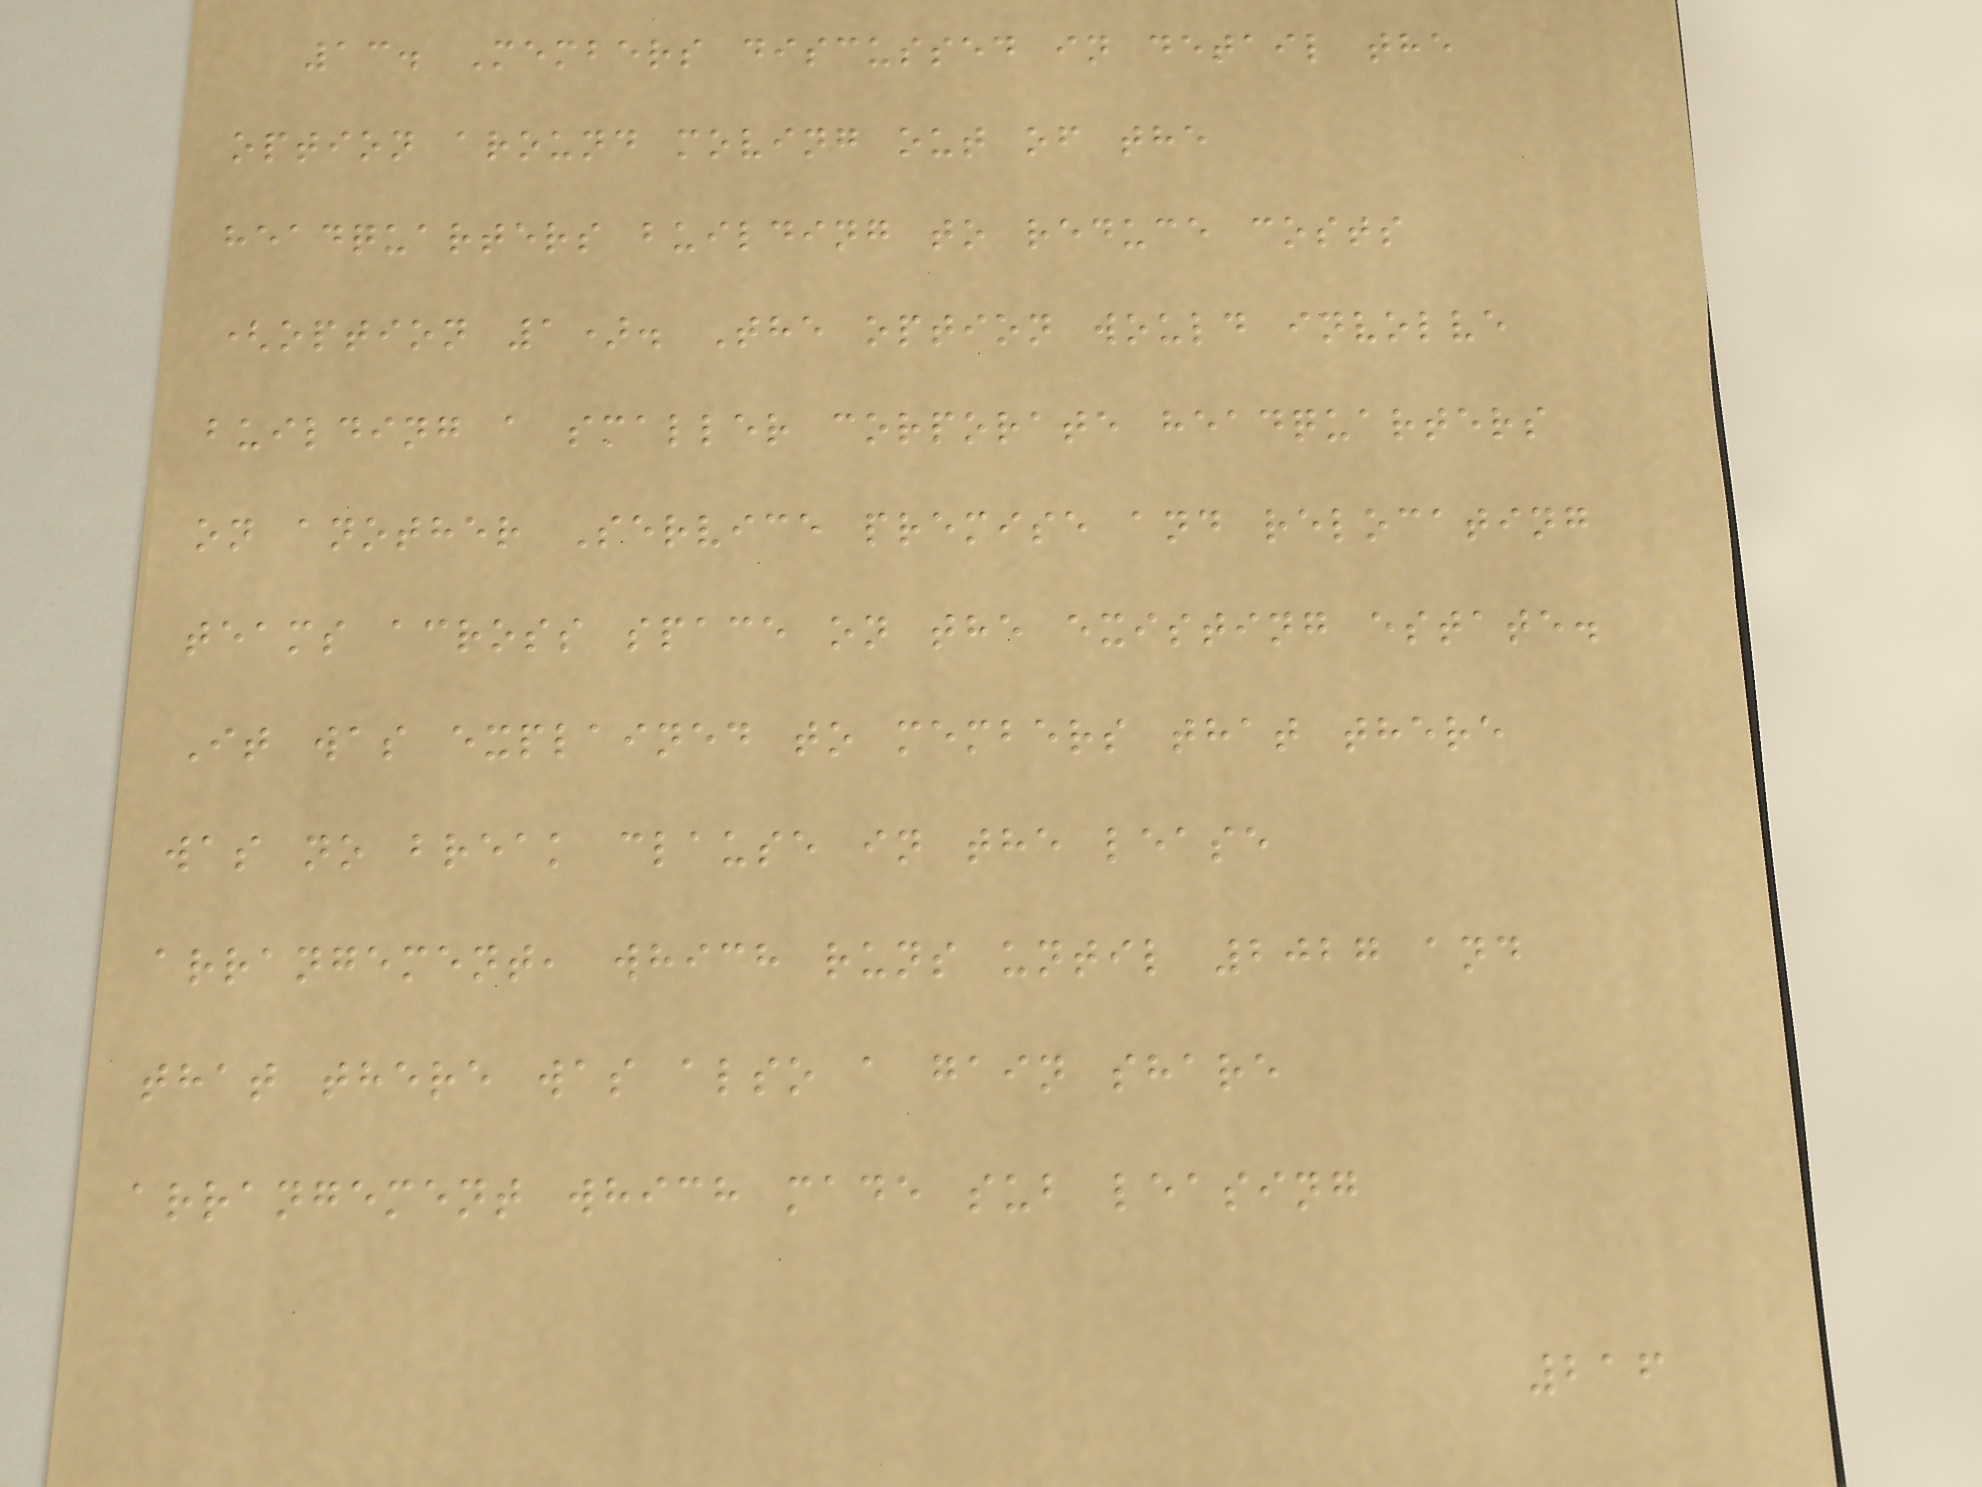13. Members discussed in detail the
option around moving out of the
headquarters building to reduce costs
(option 1). The option would involve
building a smaller corporate headquarters
on another Service premise and relocating
teams across space on the existing estate.
It was explained to members that there
was no break clause in the lease
arrangement, which runs until 2027 and
that there was also a gain share
arrangement which made sub leasing
216
